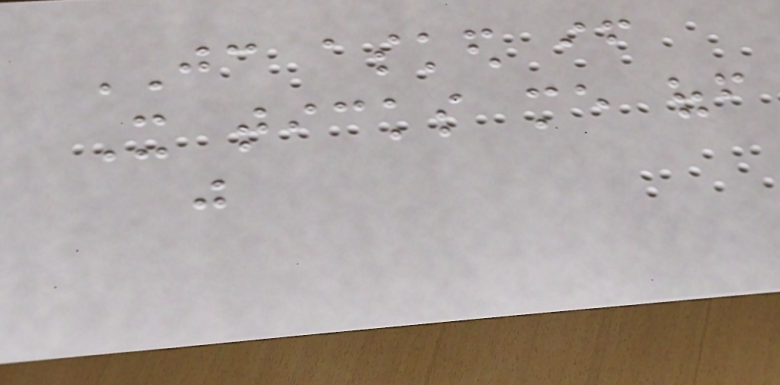JC asked if
It ticks me off
just
